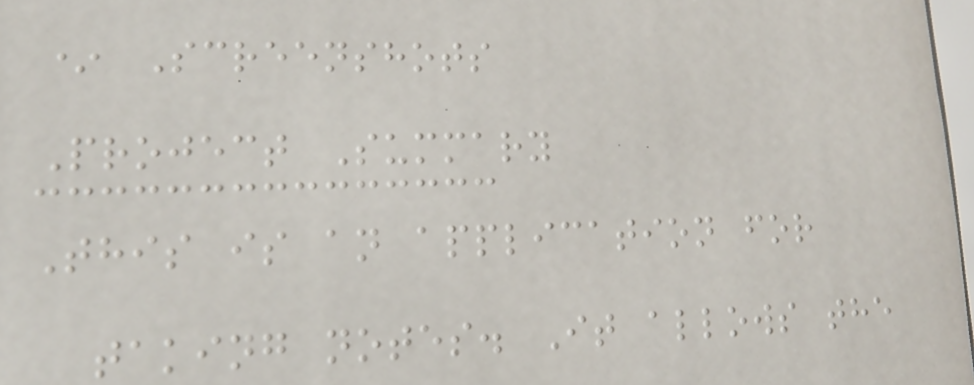* Screenshots
Project Summary
This is an application for
taking notes. It allows the
